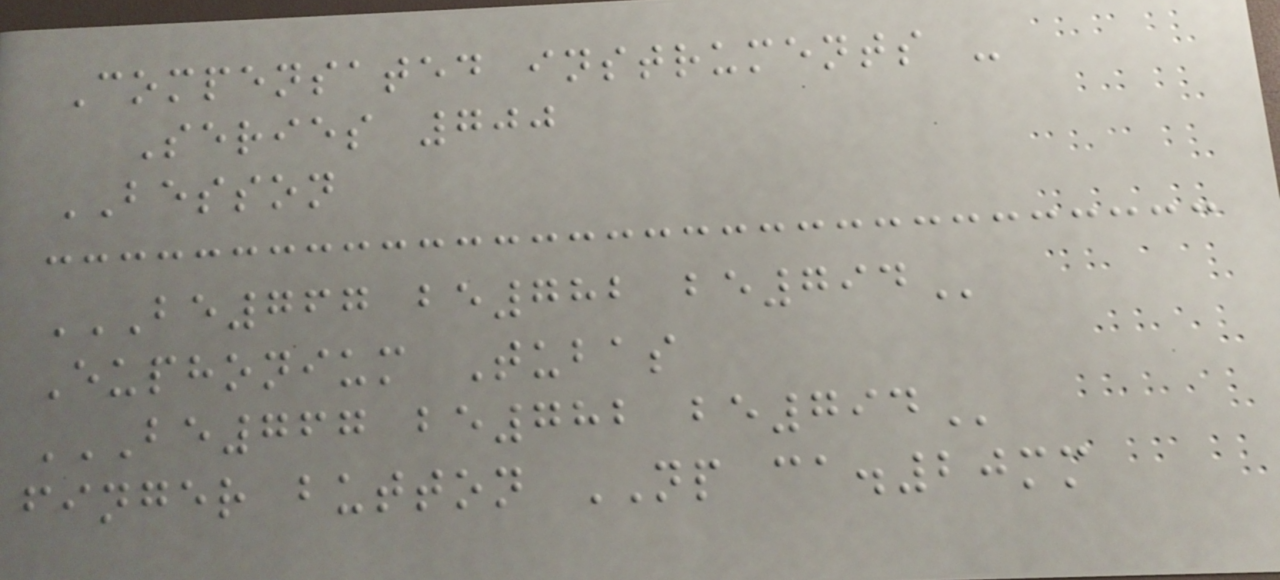Compensated instruments -
Series 700
BESSON
BE767 BE782 BE794
Euphonium Tubas
BE767 BE782 BE794
finger button NP ca.20mm
